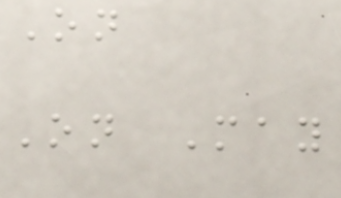On
On May
